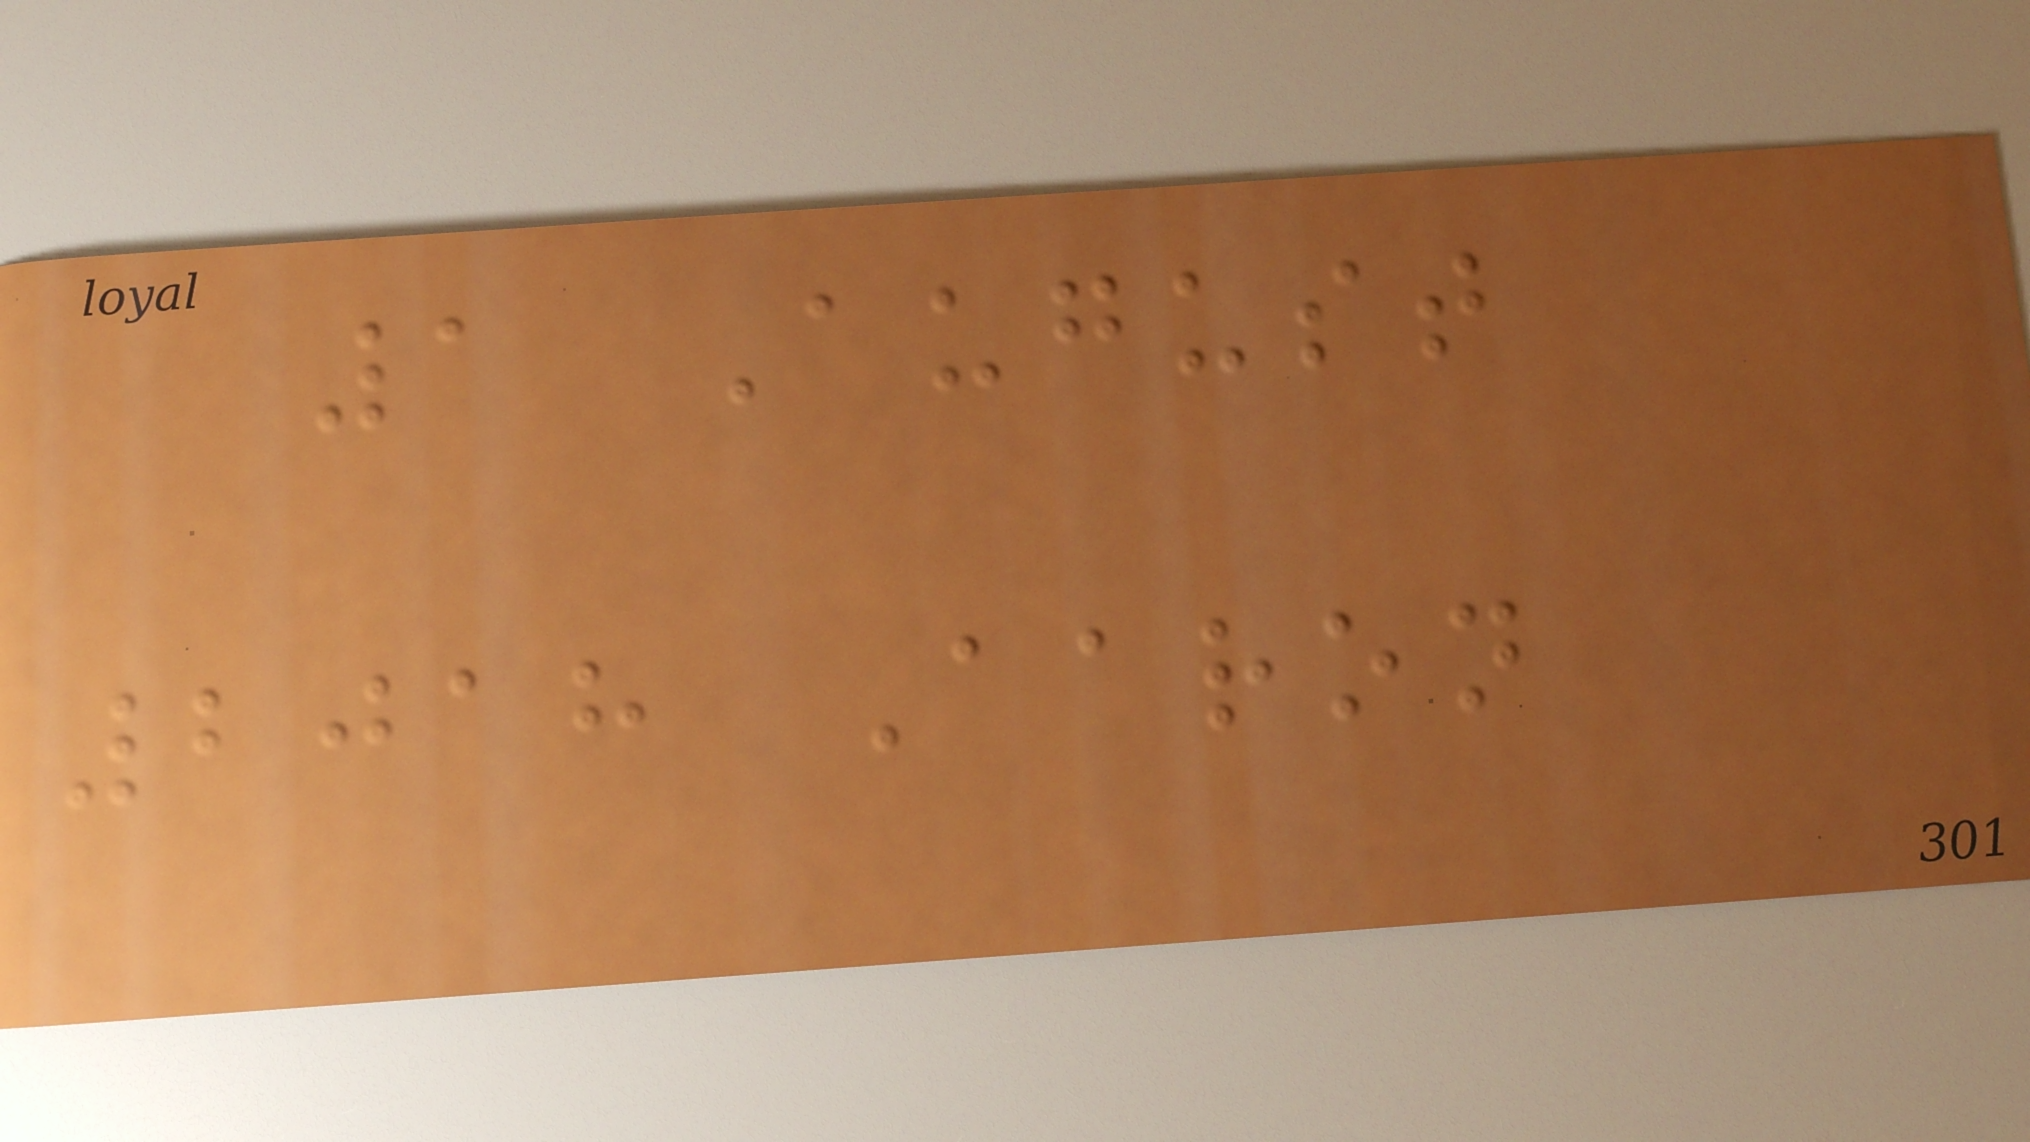1 August
2018 Aaron
